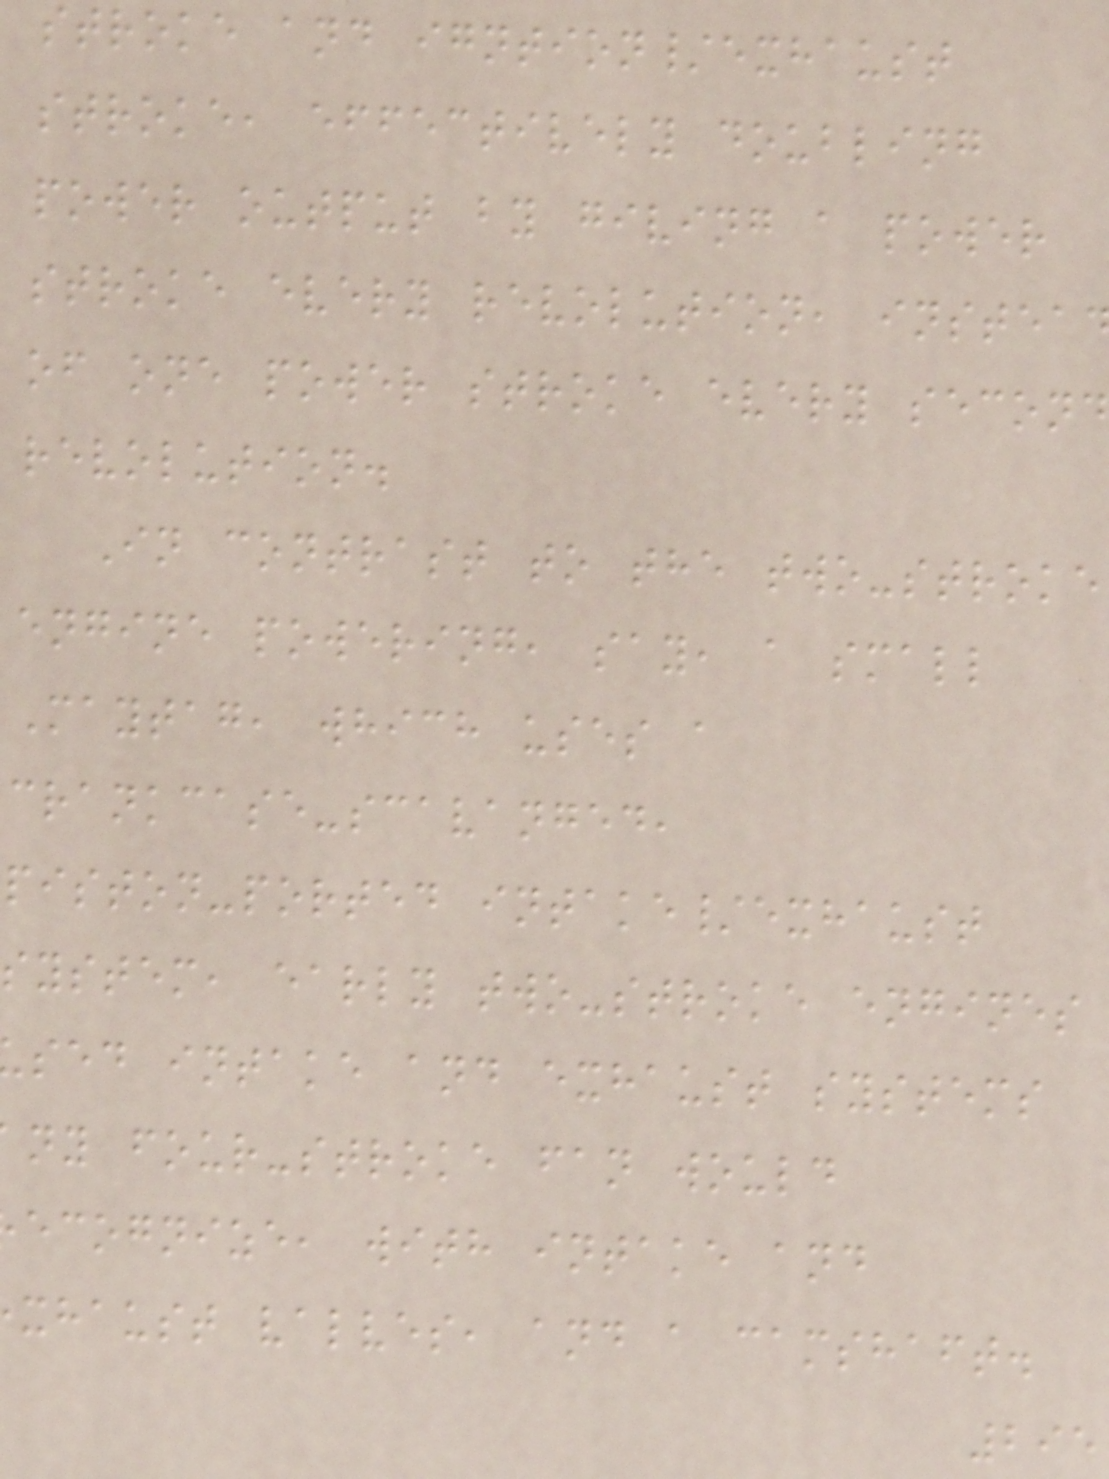stroke and igntion/exhaust
stroke, effectively doubling
power output by giving a power
stroke every revolution, instea
of one power stroke every second
revolution.
In contrast to the two-stroke
engine powering, say, a small
Maytag, which uses a
crankcase-scavanged,
piston-ported intake/exhaust
system, early two-stroke engines
sed intake and exhaust systems
ny four-stroke fan would
ecognize, with intake and
xhaust valves, and a camshaft.
295
